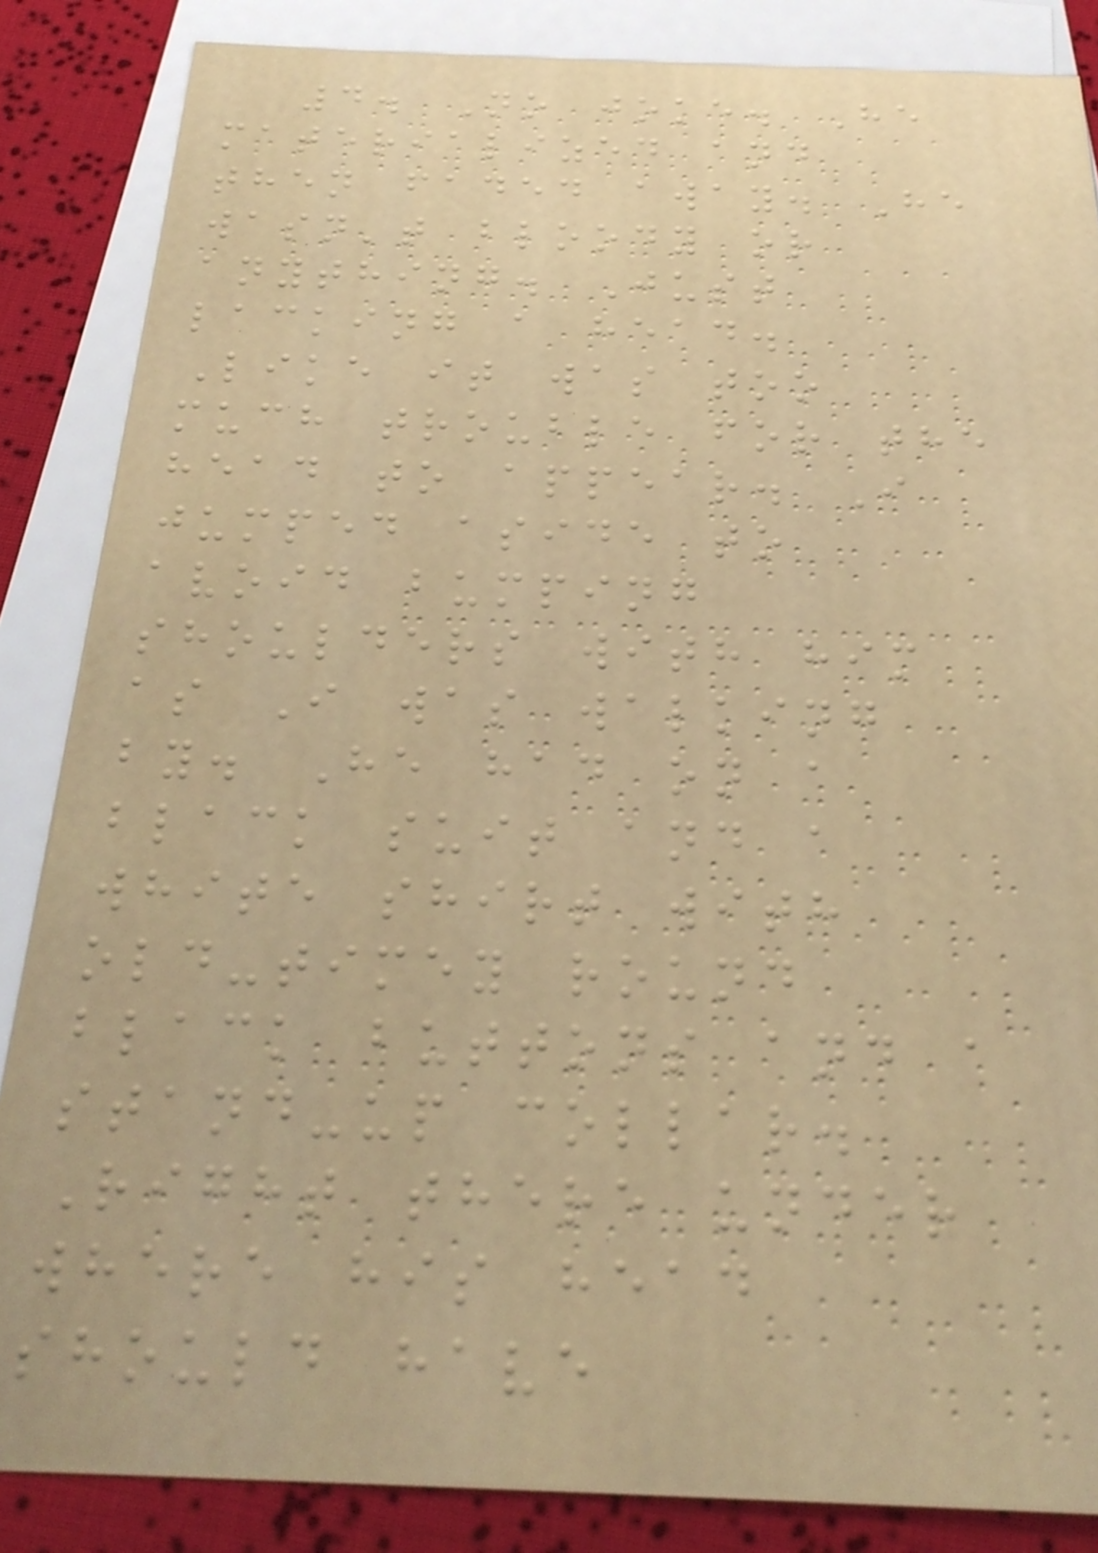4. No joke. He
materialized and
then faded away. He
wasn't bloody or
anything. Just
lacking a head.
Like it was too
much trouble for the
head to appear. I
jumped aside to
avoid bumping
shoulders with him
as I was walking
by. He had on a
black suit and a
white shirt with
old-timey round
black buttons and a
stand-up collar.
Right there under
where his head
should have
